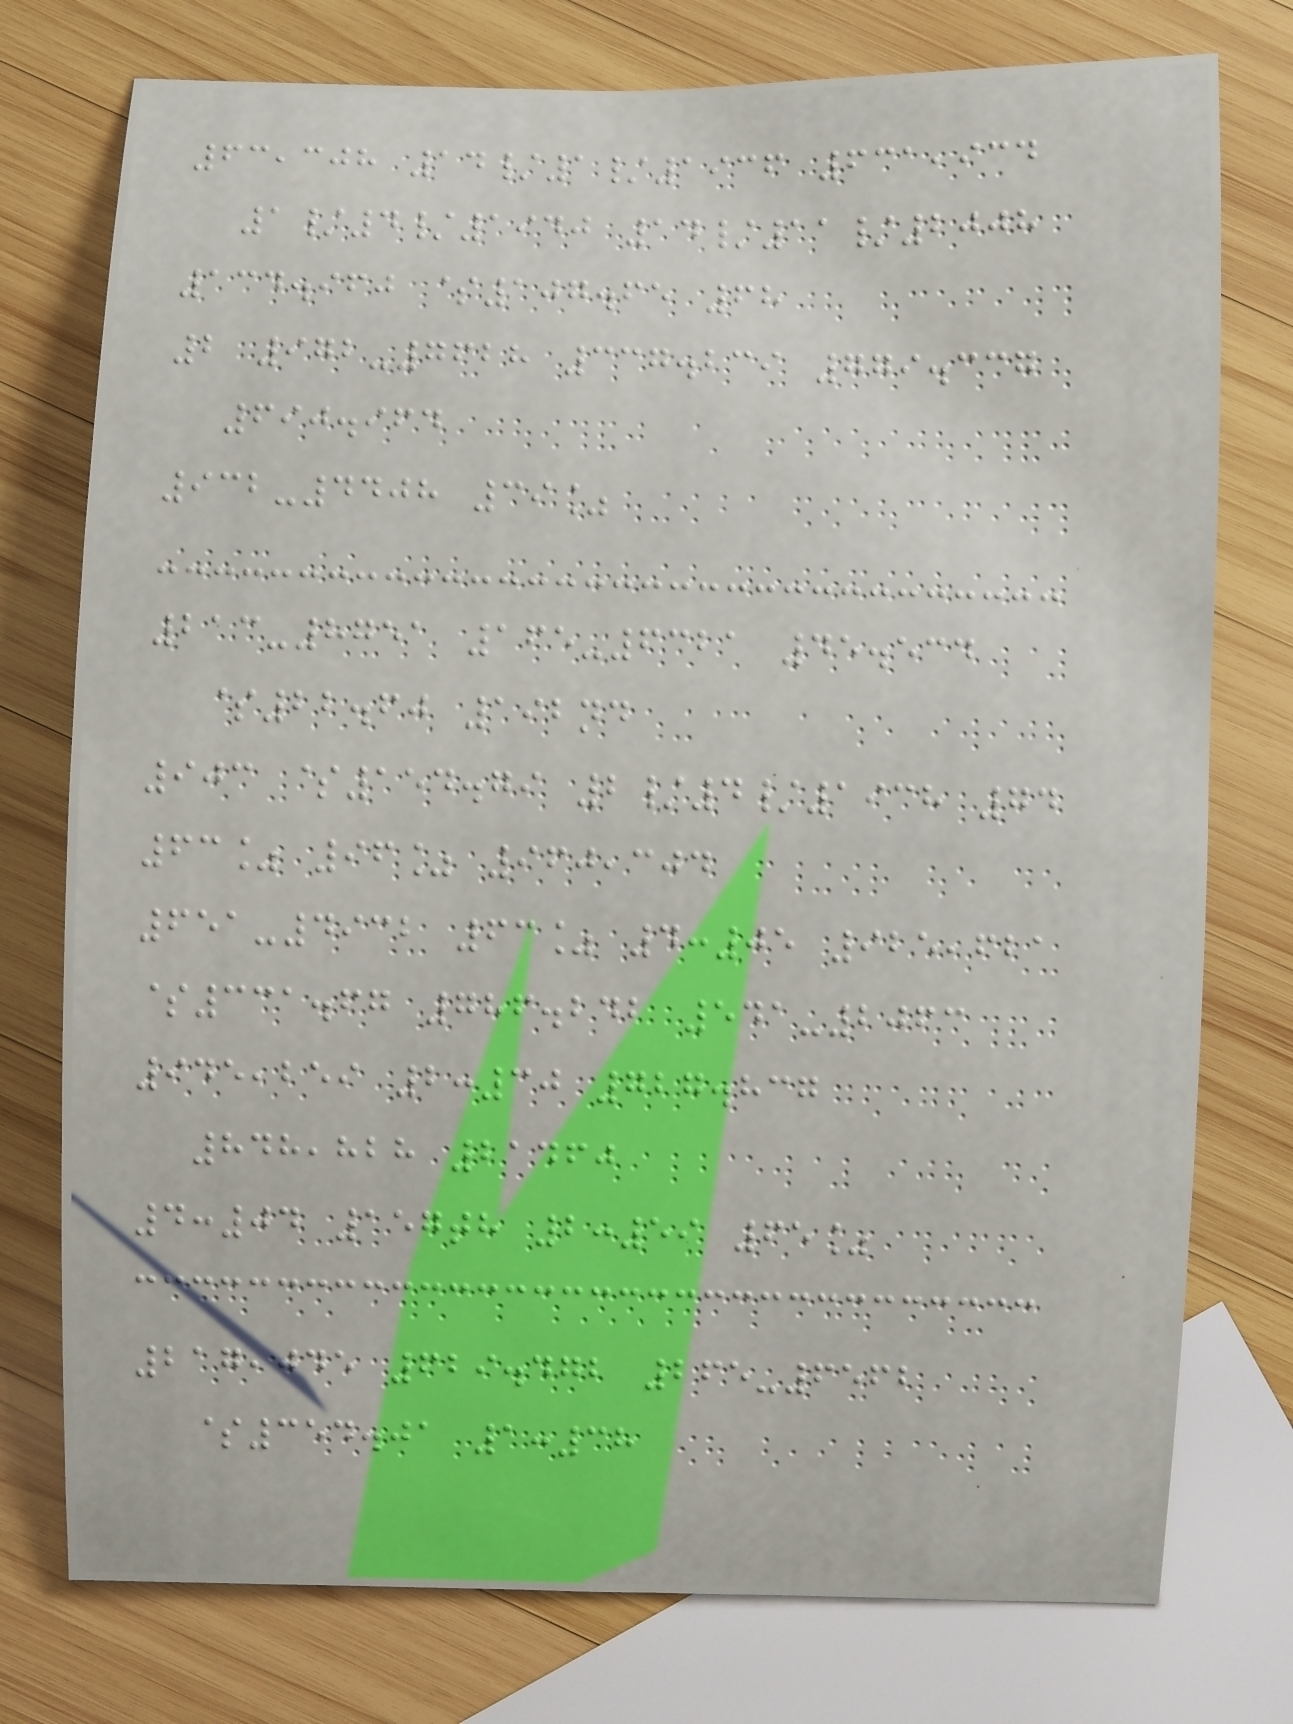63,308 14/1/1936 631,934
1/4/1940 14/11/2008
134.960 $107.65 68
2 972-7628 337.239 779.337
690.964
932-4408 39%
213-8751 165-6321 45.534
$22.60 192nd
903 $154.79 2/4/1938 74
63% 96% 960,304
651-4932 63% 4:05 925,621
$331.67 786.242 541-2063
945,259 2:30 727.837
848,828 21460
4:04 157th 2:59 65%
217,045 629.472 265-6562
$354.01 1:38
